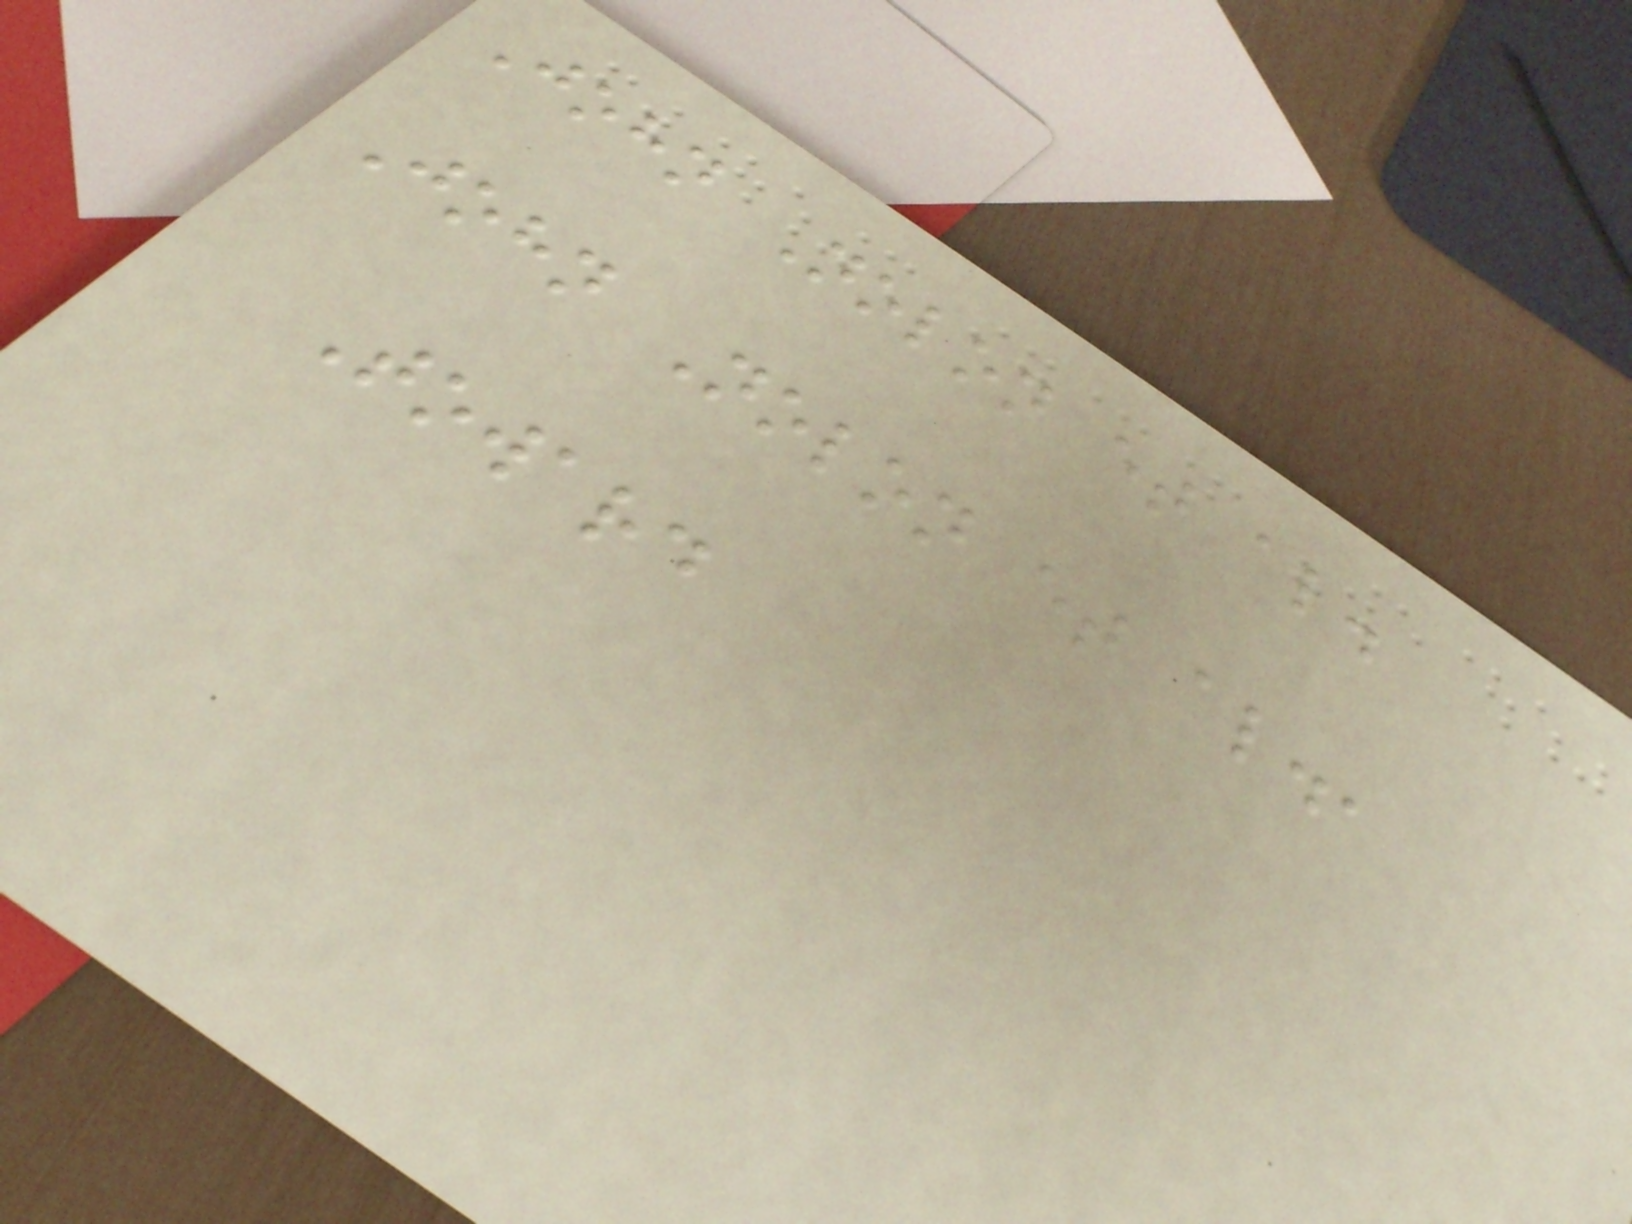John Nolon et al.
John Nolon et al.,
Toward
